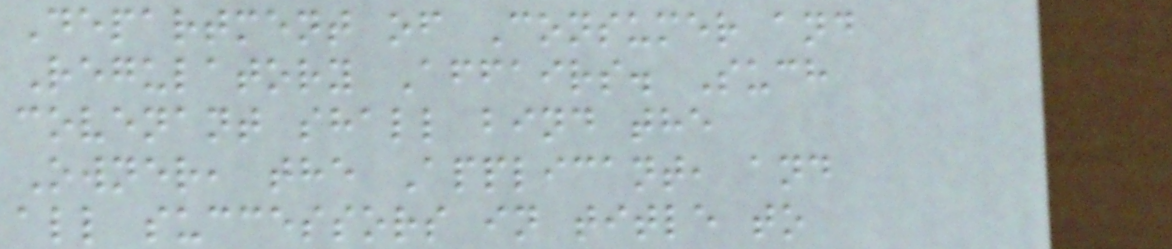Department of Consumer and
Regulatory Affairs. Such
covenant shall bind the
Owner, the Applicant, and
all successors in title to
